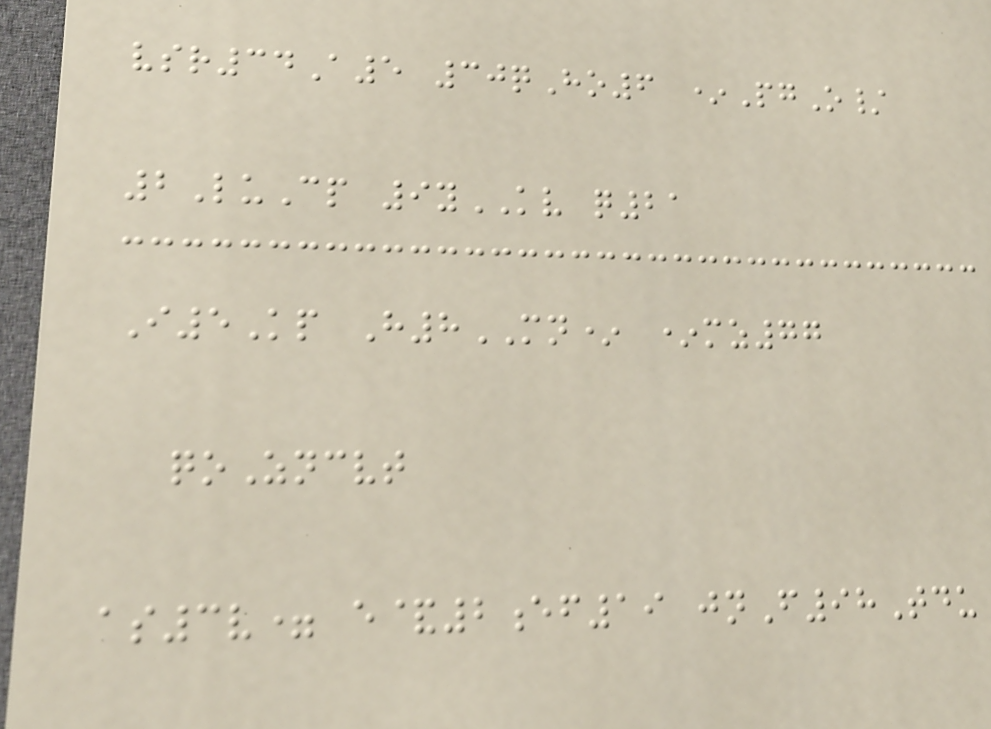vsr34A5 30qHo6 *PgO/
2LuCp 9yKV q21
I5Kp H8MN* *mz77
qoZncvt
as3v= e&2ef19 jnF98Tdu
